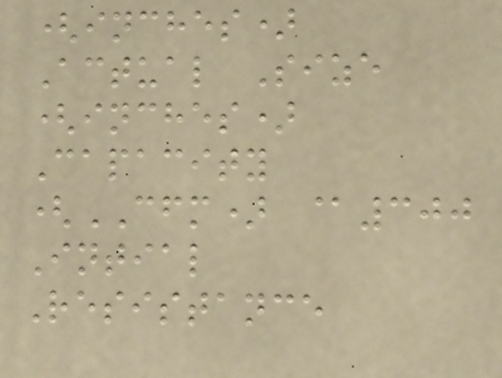(inches)
Actual Size
(inches)
Capacity
(CFM) @300
Intial
Resistance
